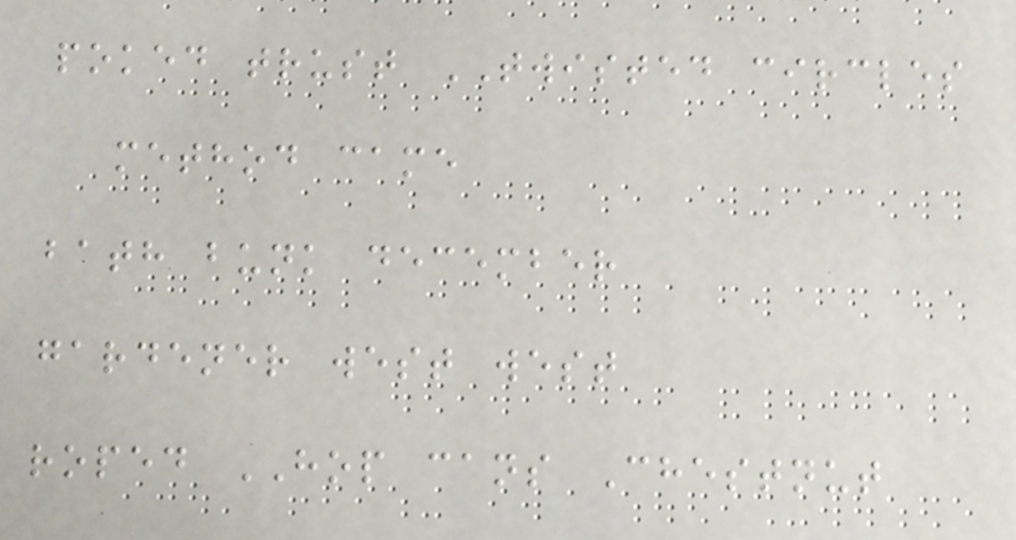poked trust TWISTED circles
method came
bath bunk december
gardener west west
roped HOP cans Chestnut
